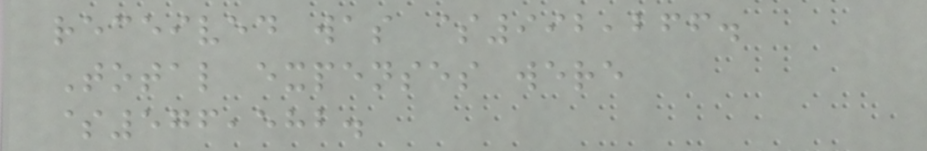received was $992,266.
Total expenses were
$576,582.
